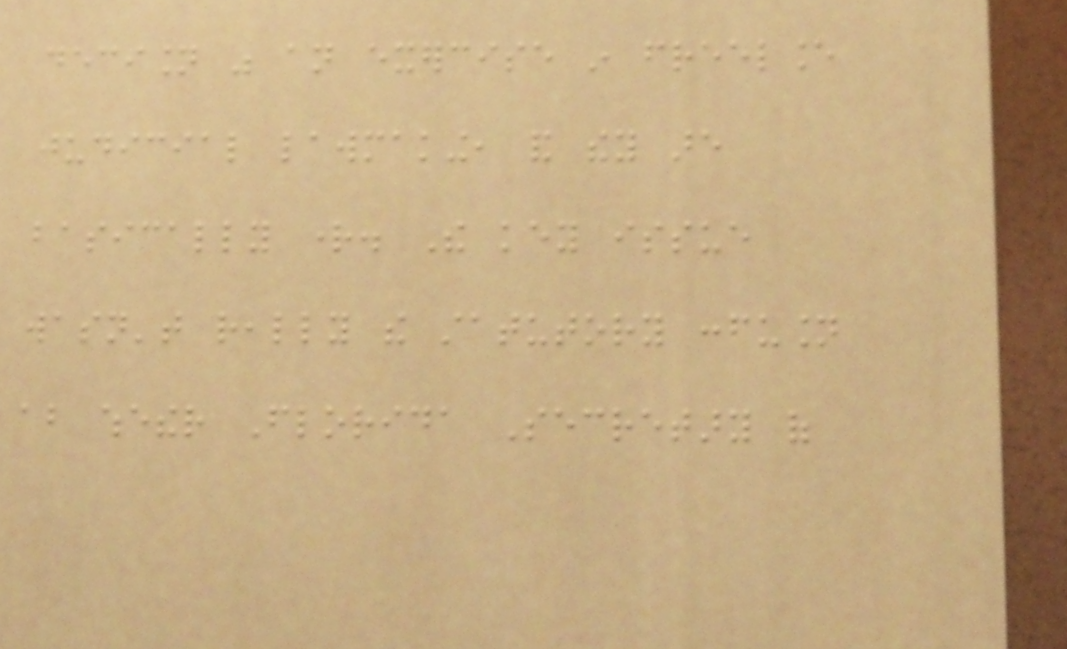decision was an exercise in freelance
judicial lawmaking, and they are
basically right. The key issue
wasn't really the statutory confusion
about whether Florida Secretary of
